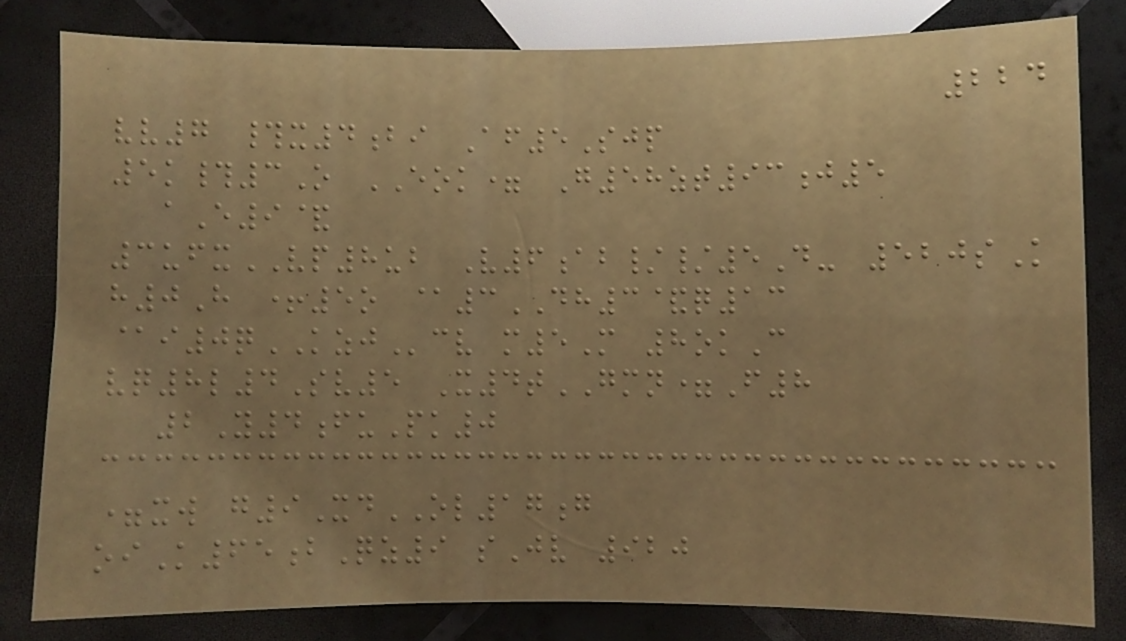224
vv7 #x4bi Af5Sjp
5k#3O EOK= G58zt93j5
aE9&
3ufxVP8ub V6ab//5D- 520sK
h0H +5o @3DH3&q13
@i0qKZJcv m5M 8okC
vq8l4Sv5 X4tGMN=F8
2Y4fuPk0
=xw g9XdOL17g
oiK65bQz9 sJv 920
